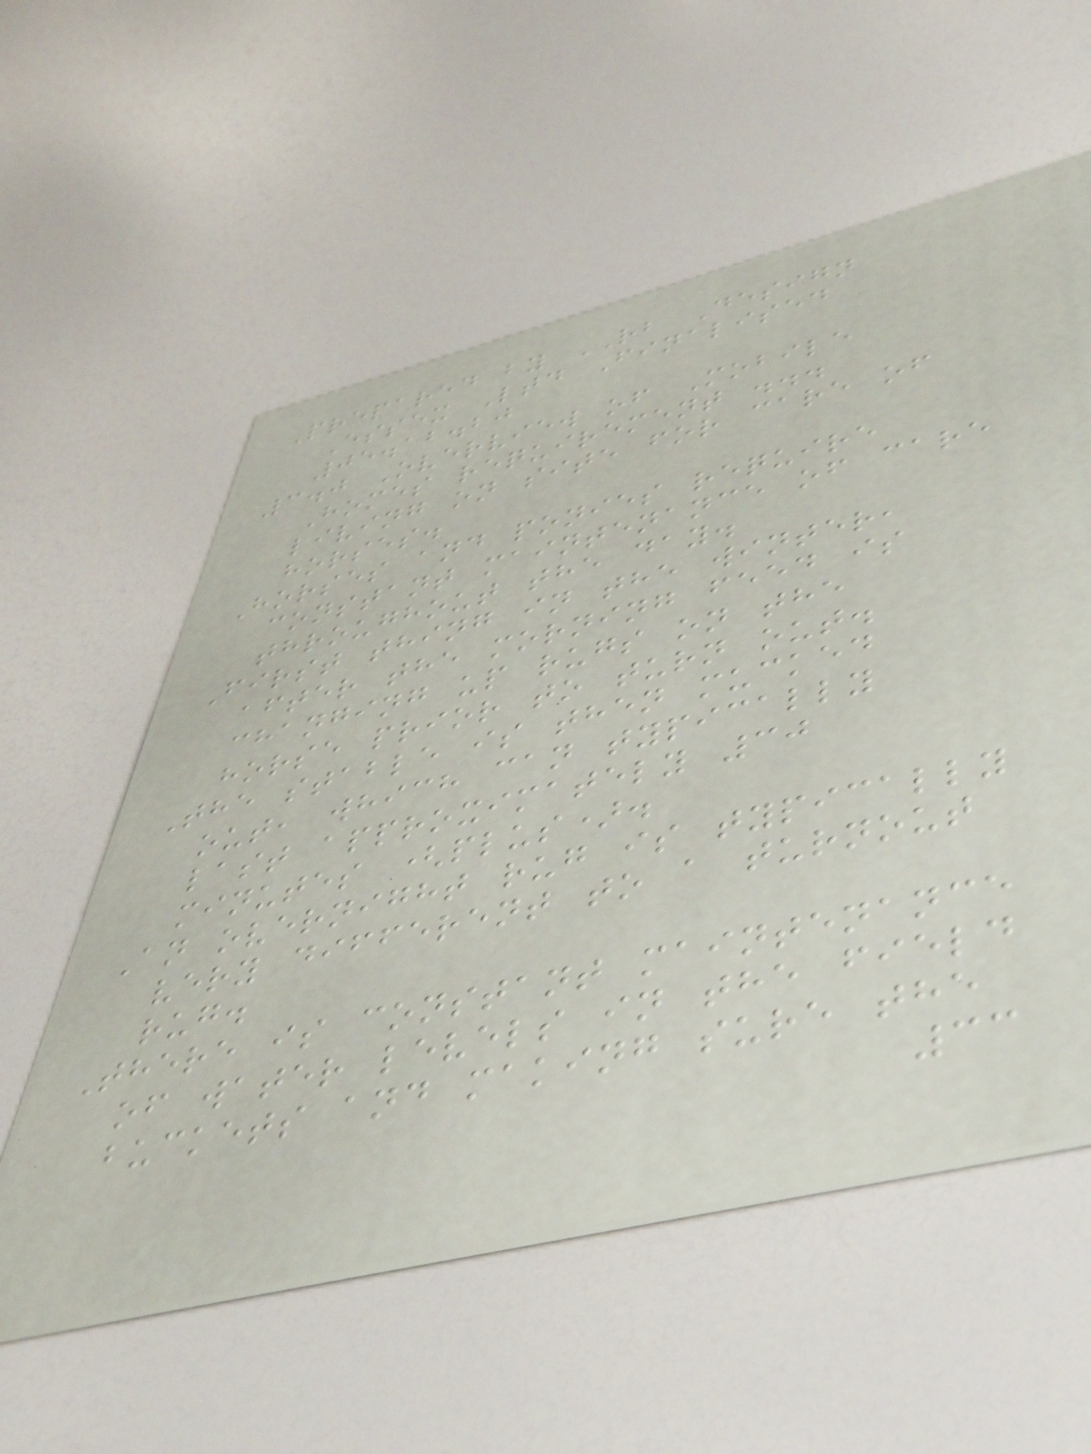Prepared by RB Design
Essex Ltd Finalised
05.12.20
3.0 Overview of Mobile
Homes requirement ...
living on site for care of
horses.
Horses and ponies require
constant maintenance of care
throughout the day.
First thing in the winter,
after the morning feed is
changing up rugs on the
horse prior to turn out.
The stable is then mucked
out, which can typically
last approximately 30
minutes (plus).
An overnight rug is typically
very different to a turnout
rug.
There is constant maintenance
of water levels in the field
buckets and making sure the
33
